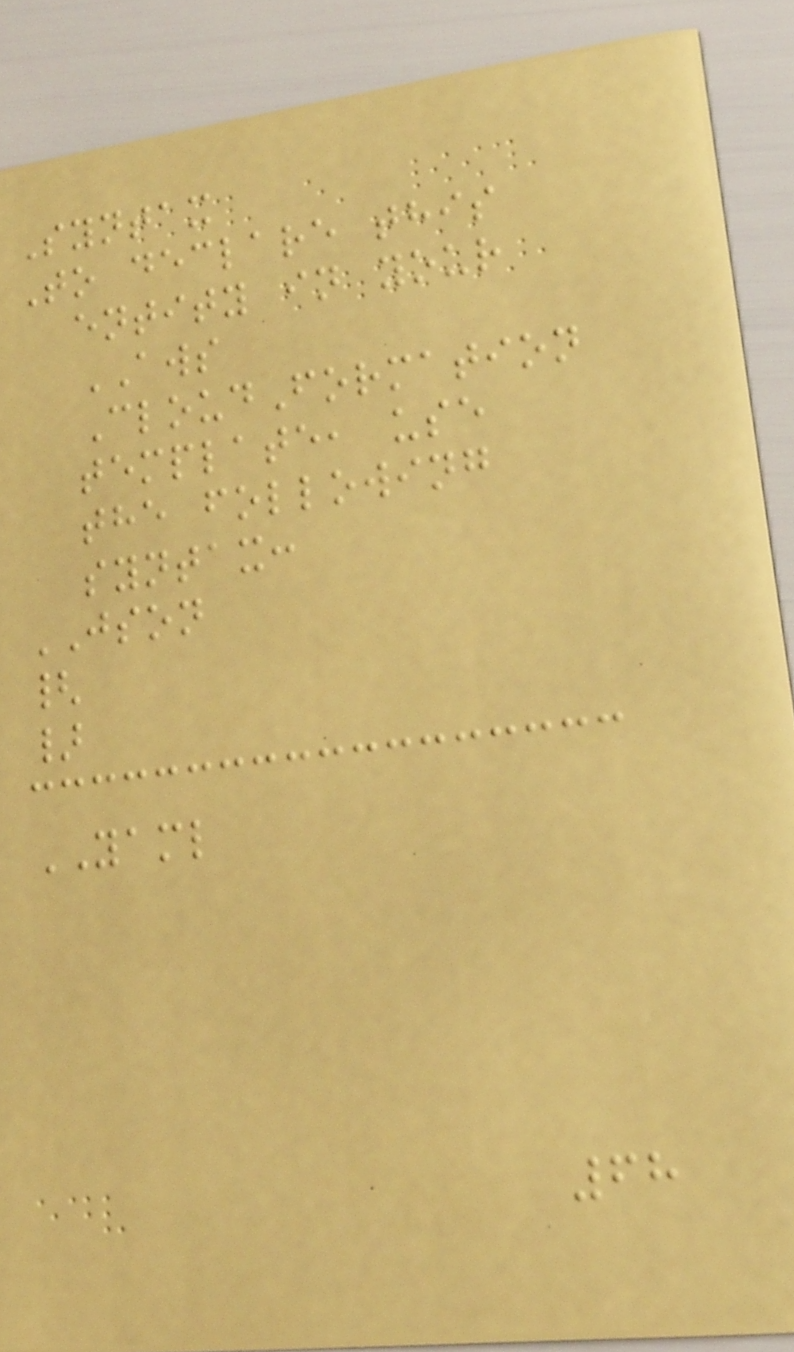Syntax
To declare this
entity in your
AWS
CloudFormation
template, use
the following
syntax:
JSON
{
}
YAML
68
